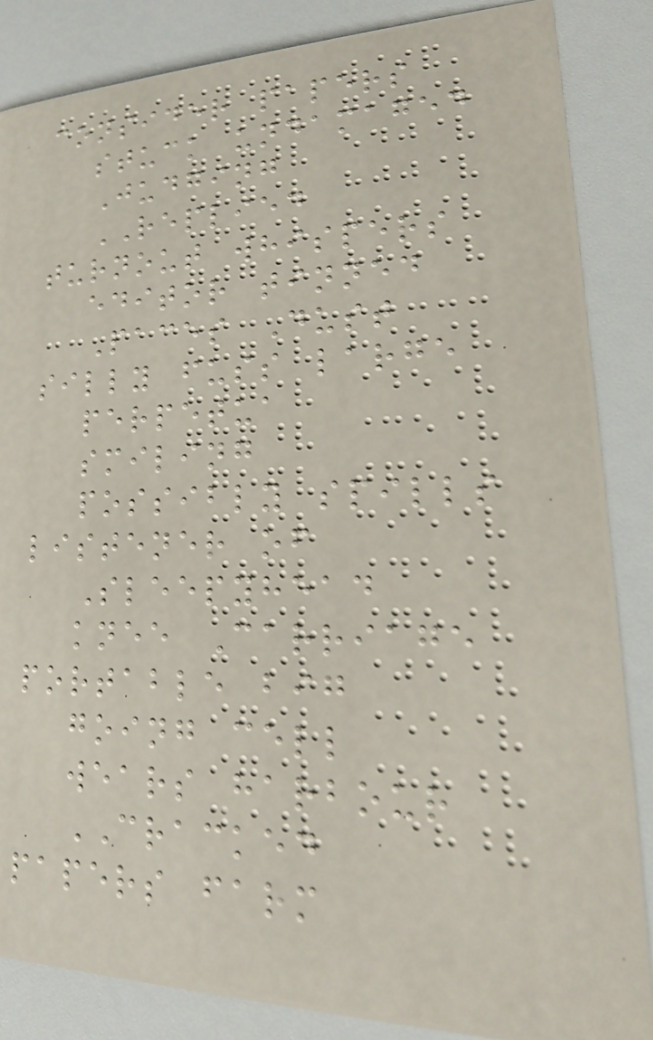consider papers
stuck undamaged
Judging
REPLIED
turnout whispers
editor tinned
Paces Dust
silly fuss large
perpetua
smiling
possibly spills
listener of
Sleepyhead
knee Carriage
portable big
going cell
wears harbour
CRACKED
papers farm
